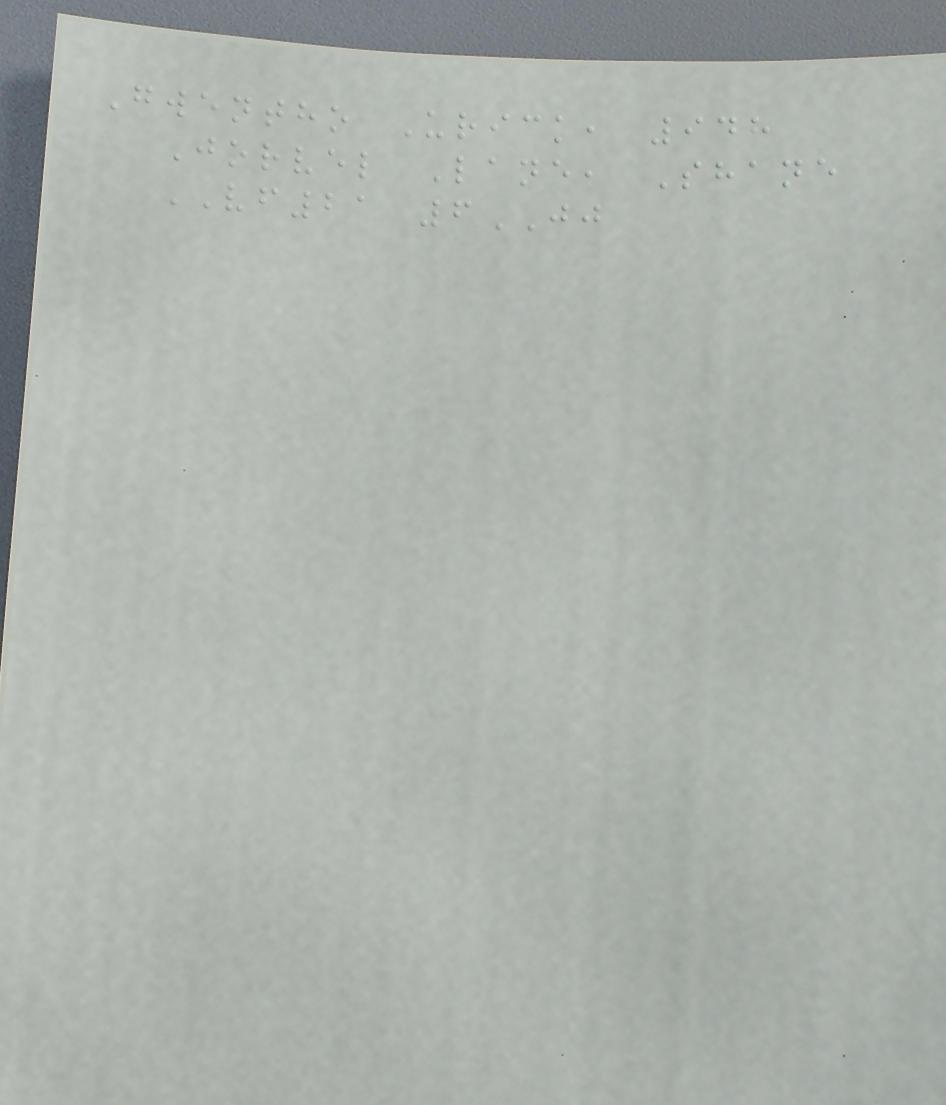Gwentho Urick, 948
Jorvel Lane, Shane
VF21 6JJ
